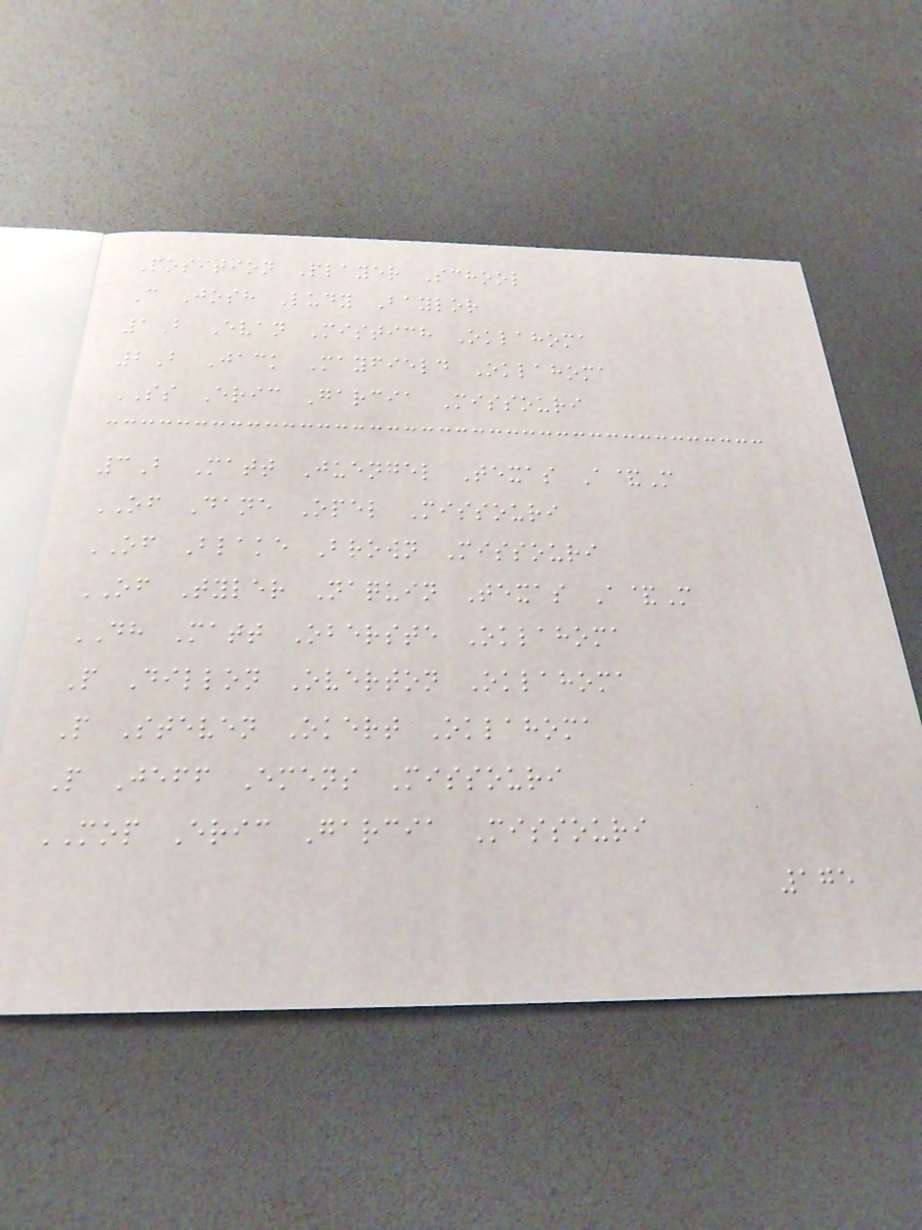Position Player School
C Josh Ludy Baylor
1B Evan Mistich Oklahoma
2B Jack Mayfield Oklahoma
SS Eric Garcia Missouri
3B Matt Juengel Texas A&M
OF Dane Opel Missouri
OF Blake Brown Missouri
OF Tyler Naquin Texas A&M
DH Matt Oberste Oklahoma
P Dillon Overton Oklahoma
P Steven Okert Oklahoma
P Jeff Emens Missouri
MOP Eric Garcia Missouri
175
